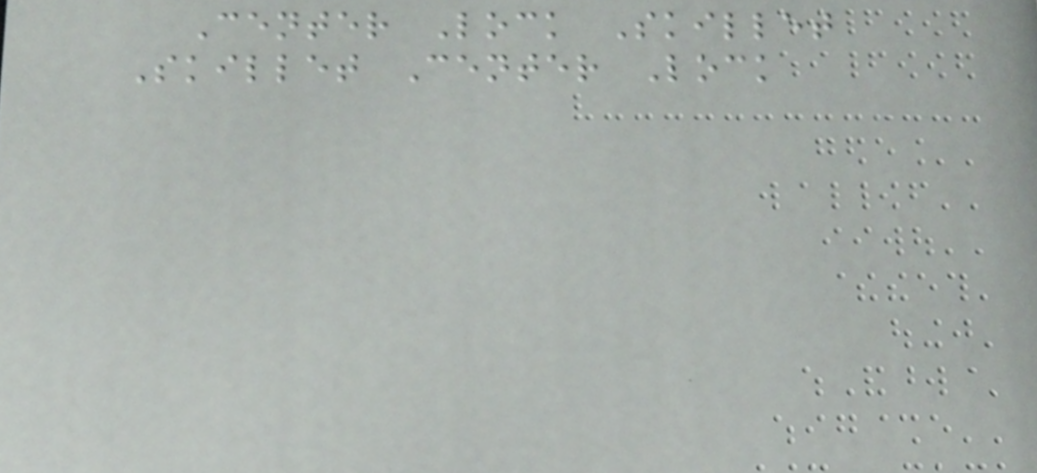Center Lock Skillet
Skillet Center Lock
